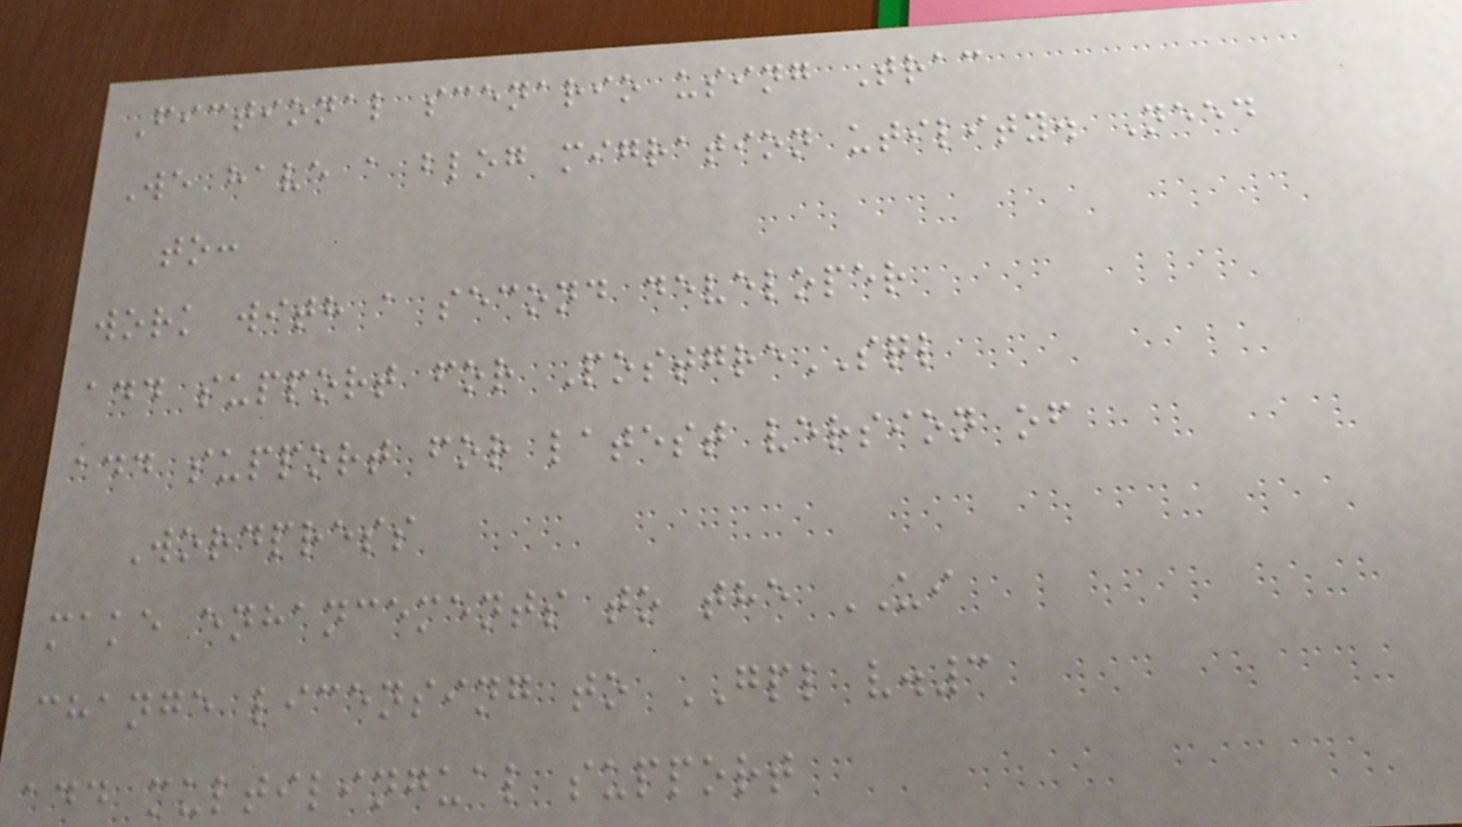Fictional scenario using Trac
We have a blog migration utility. Need
to:
work with a second developer
add support for PostgreSQL
add support for latest version of
Wordpress
make enhancements to the UI
change licensing to GPL v.3
add multilingual support
